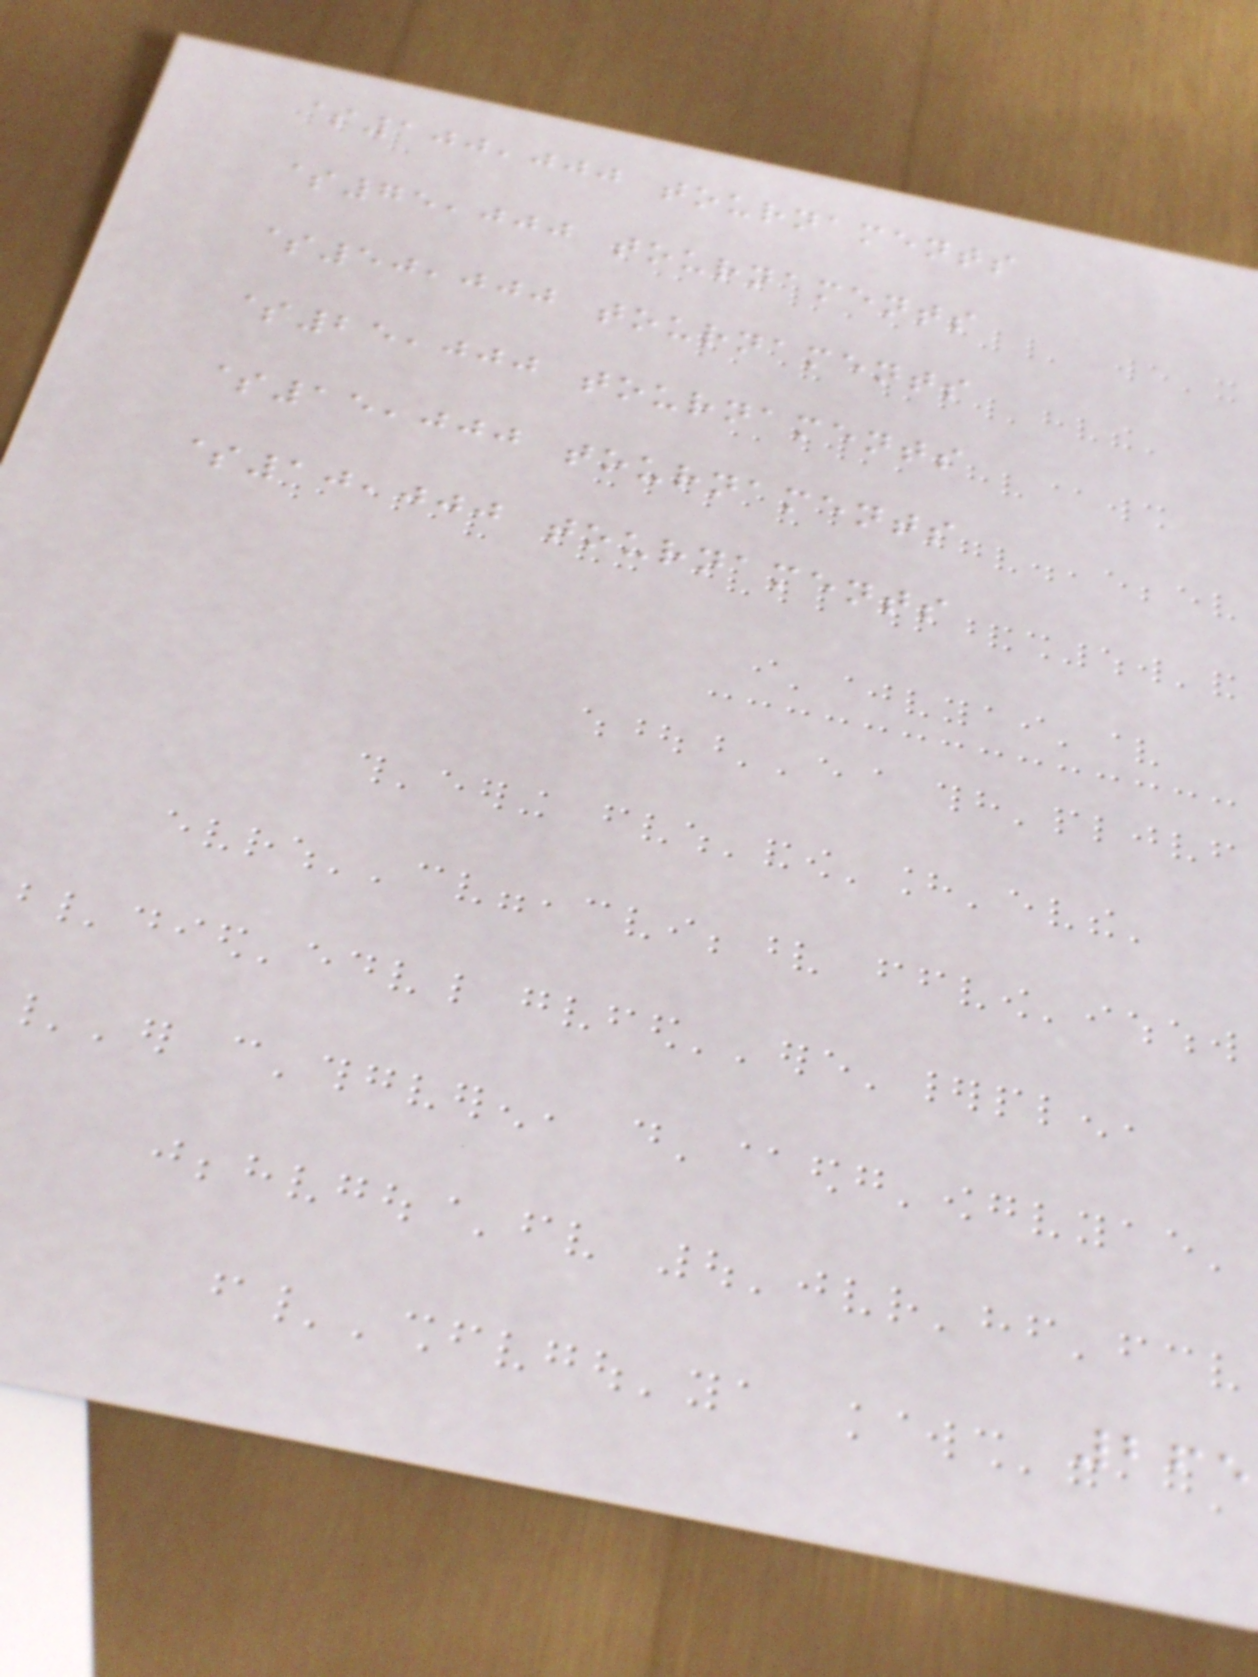$100,000 tournaments
$75,000 tournaments
$50,000 tournaments
$25,000 tournaments
$15,000 tournaments
$10,000 tournaments
265
